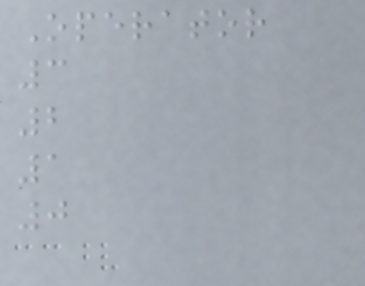Operator
3
2
1
0
